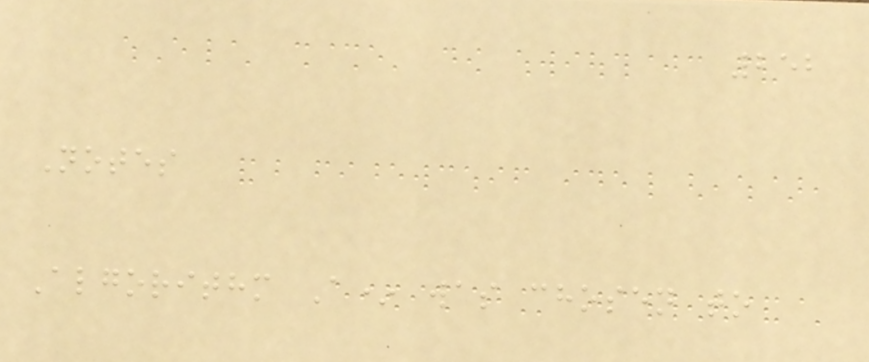252
Notes
Algorithm A* was chosen to
